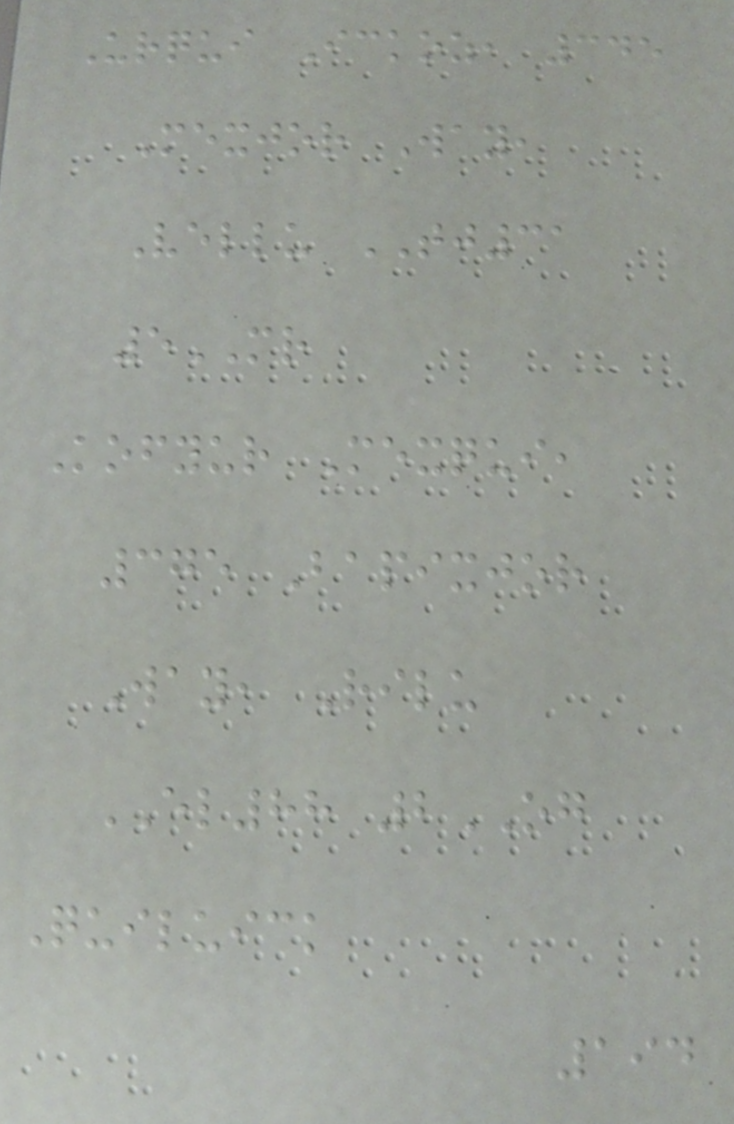Urqui Ickoz, 345
Mexjor Way,
Vellu TJ31
5MR
Kofyur Mexqui,
375 Bapixjor
Way, Rilu
EL88 2OG
Quiluick
194
